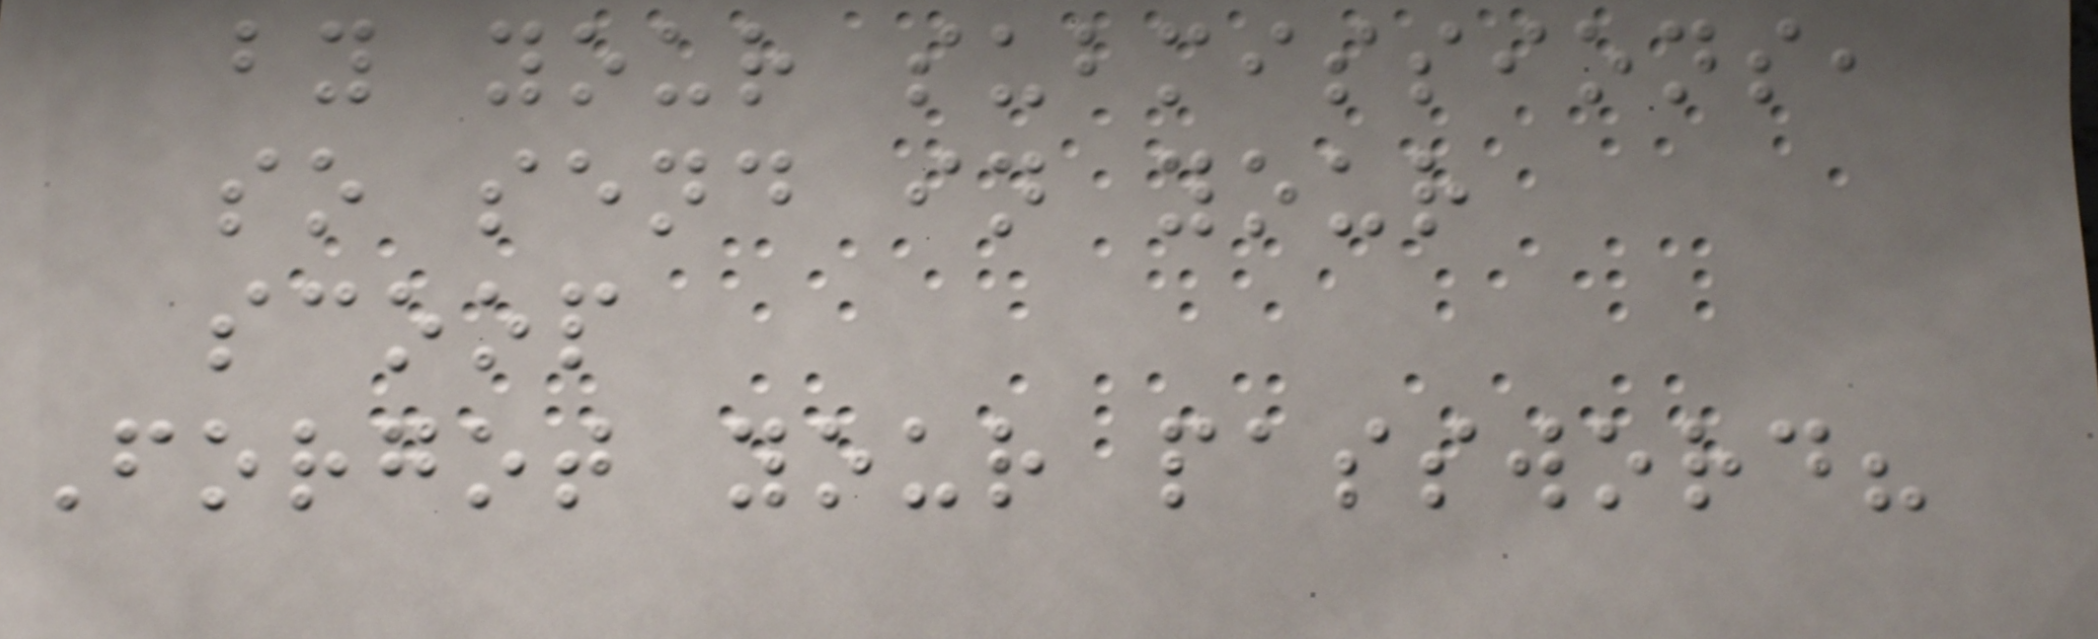by your submissions,
so send in your
scoop
Forgot your password?
